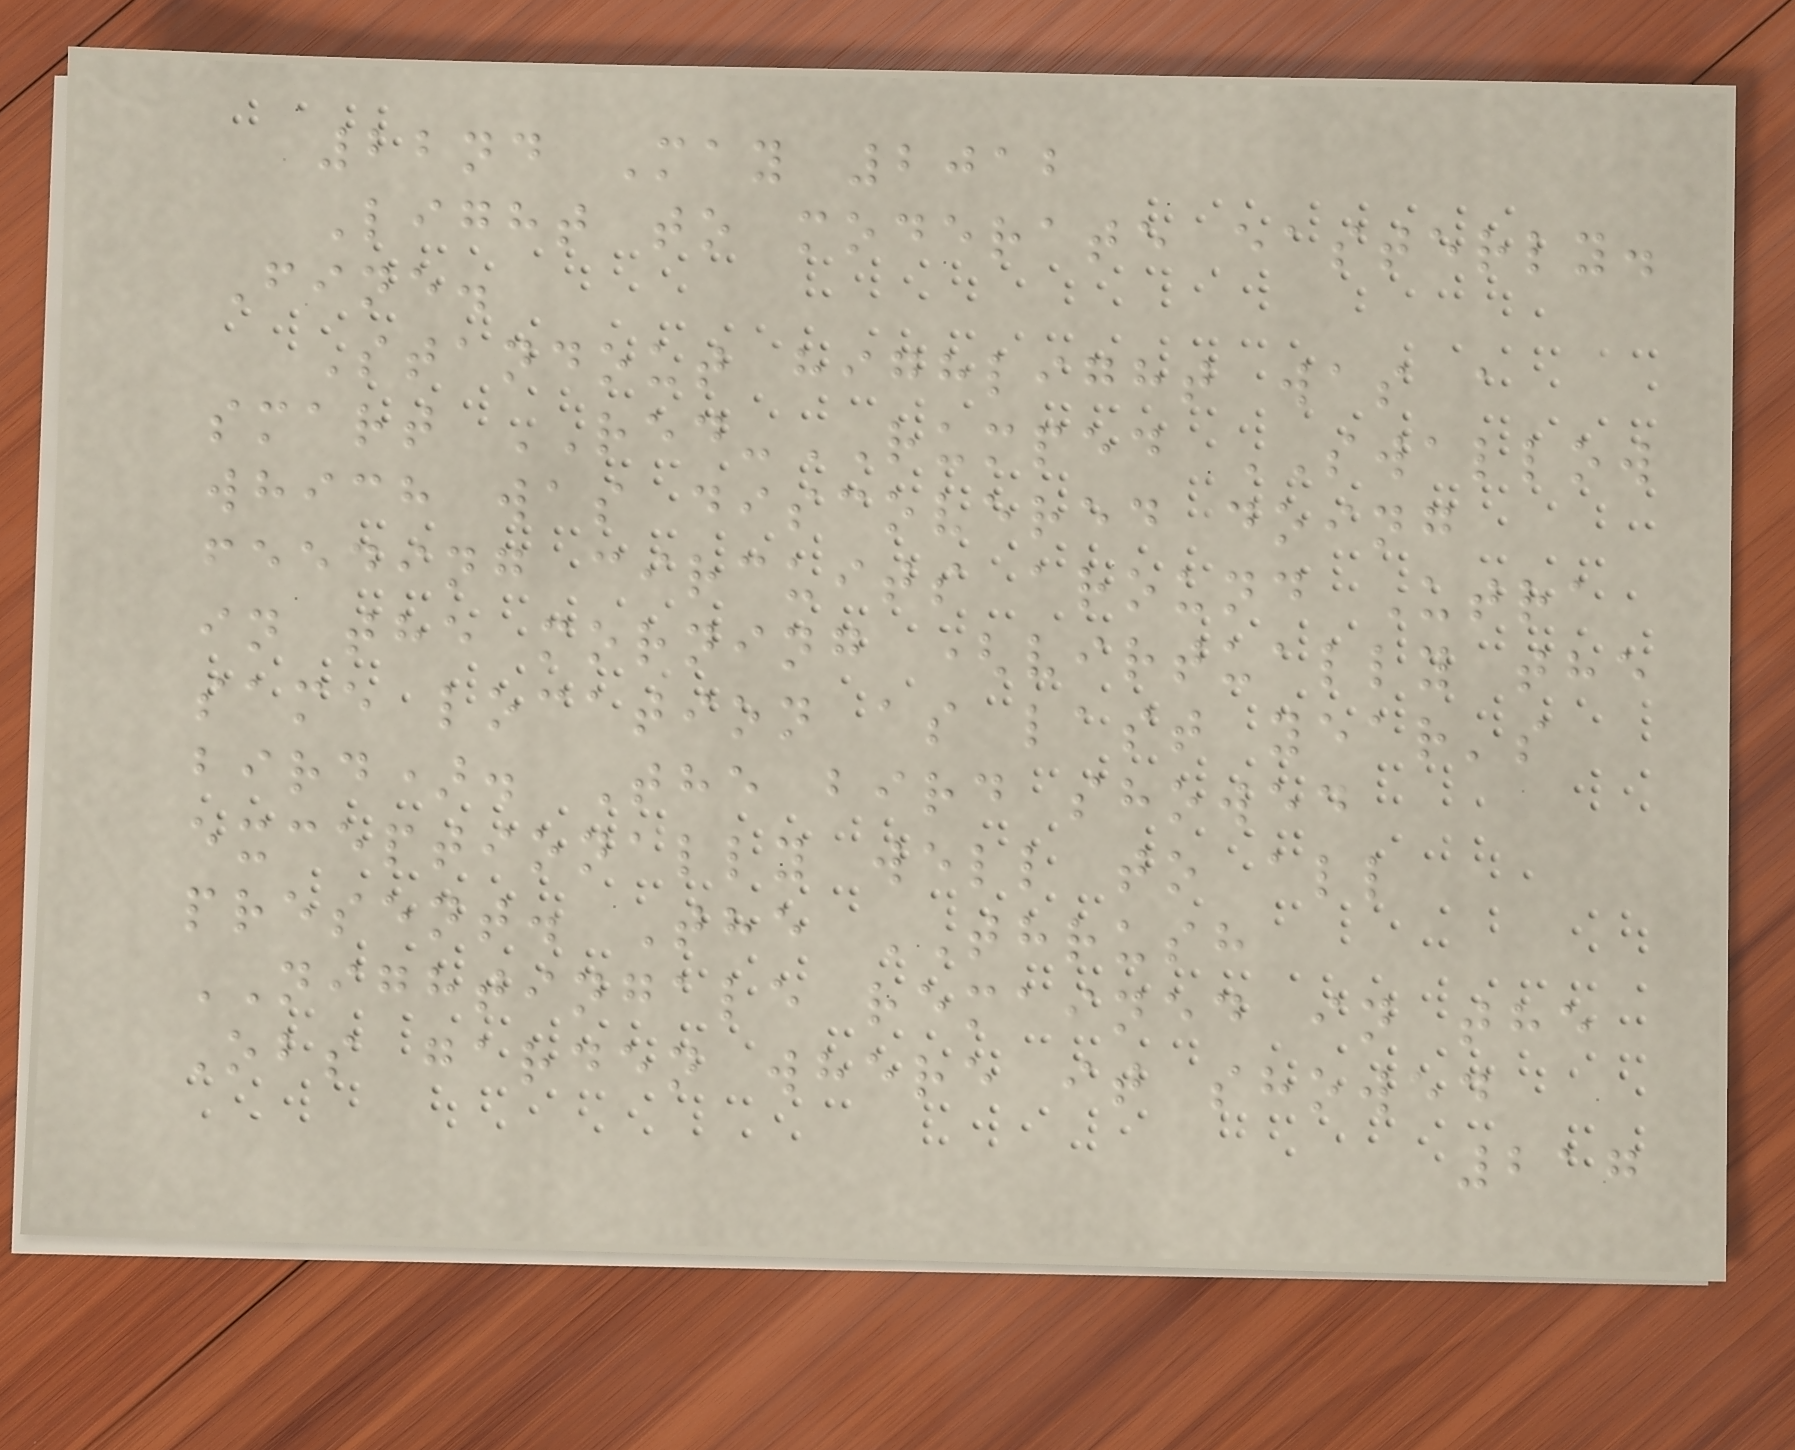22nd May 2012
Light to moderate easterly.
Fine.
Standout highlight was a
smart RED-RUMPED SWALLOW
which was discovered doing
feeding circuits around Utra
in the morning (virtually the
same location as last year's
bird). The bird showed
exceptionally well to all
present. The THRUSH
NIGHTINGALE remained in the
Obs garden where it showed
217
